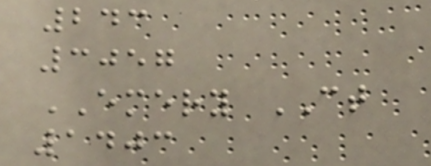243
3057
EMERY CT
1403
